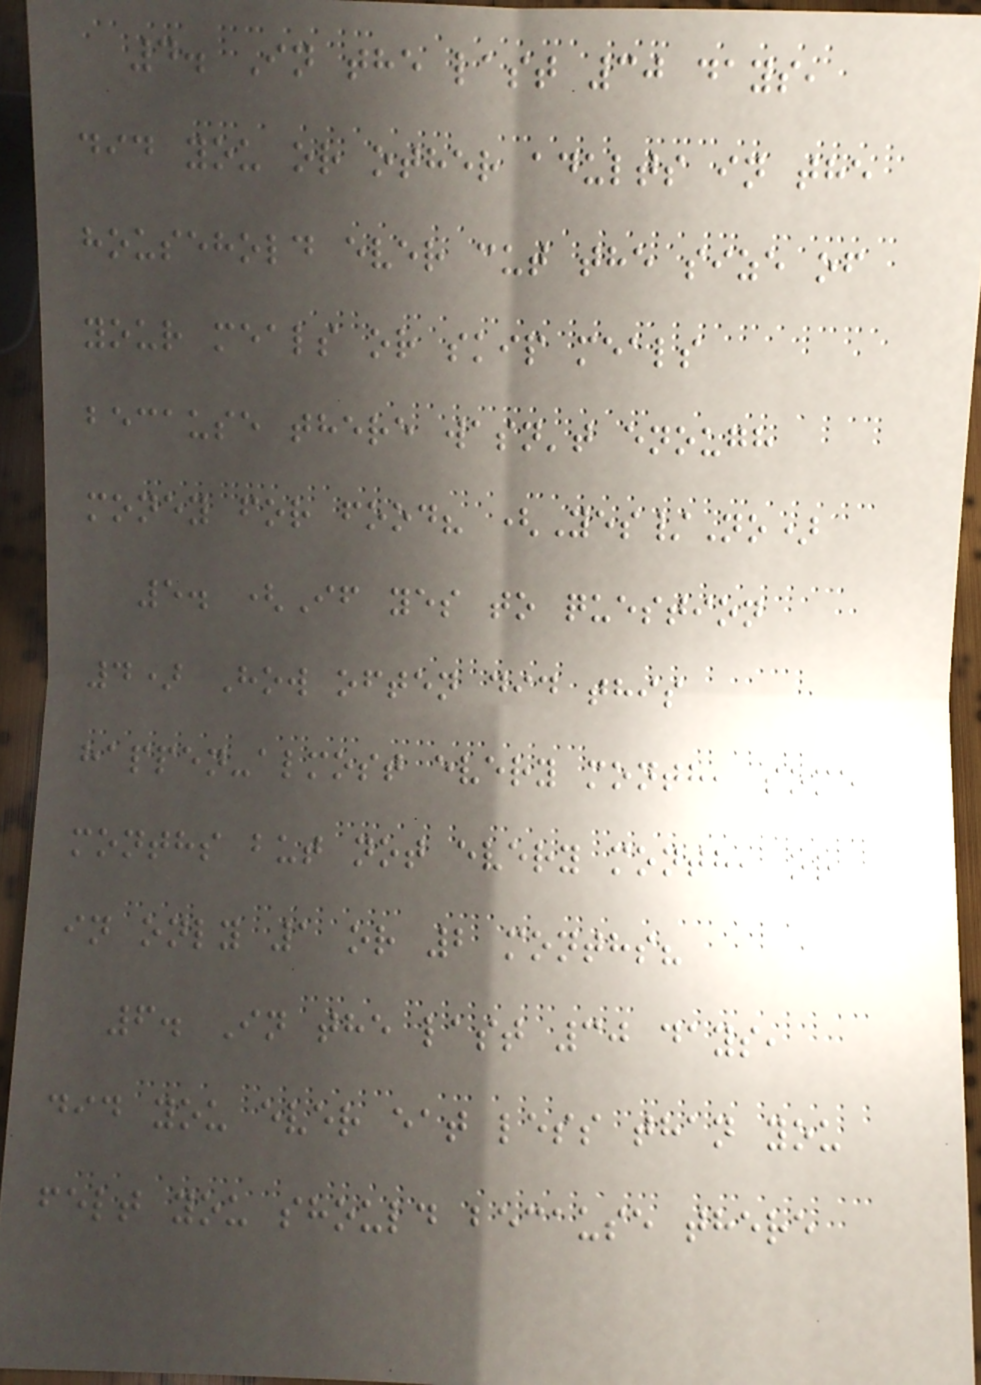4. In the last 30 days,
did you or other adults in the
household ever cut the size of
your meals or skip meals
because there wasn't enough
money for food? (Yes/No)
5. (If yes to question
4) How often did this
happen-almost every month, some
months but not every month, or
in only 1 or 2 months?
6. In the last 30 days,
did you ever eat less than you
felt you should because there
